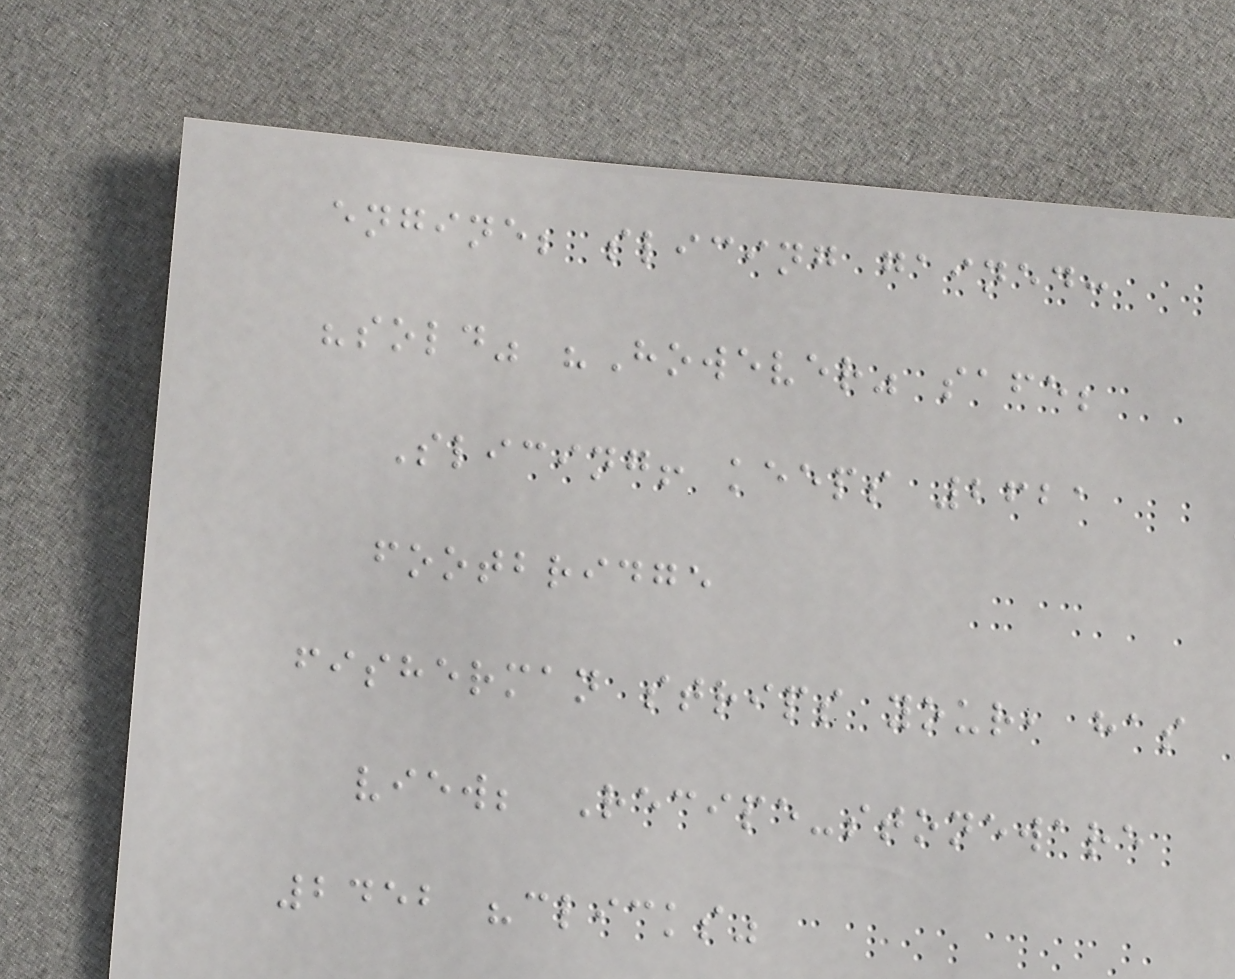engine; slicing gained:
"sold" "However" safe;
Slicing! keeps 2621
footbridge
fisherman strips your, has
view; Recipe-stoneware
2452 "clicks"
